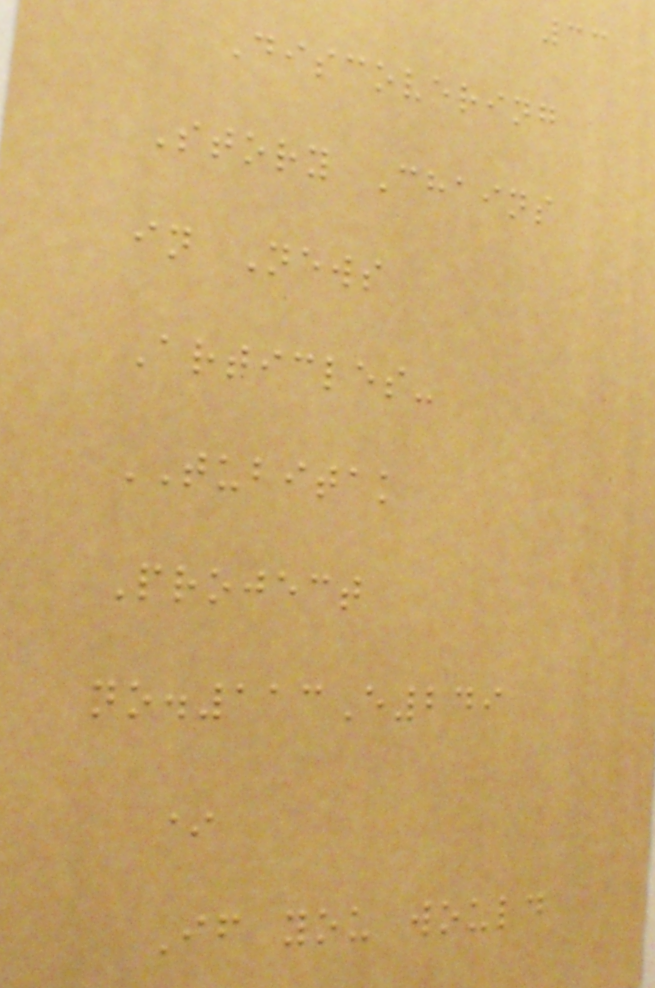33
Discovering
Story Chains
in News
Articles-
TUBITAK
Project
no.113E249
*
If you would
